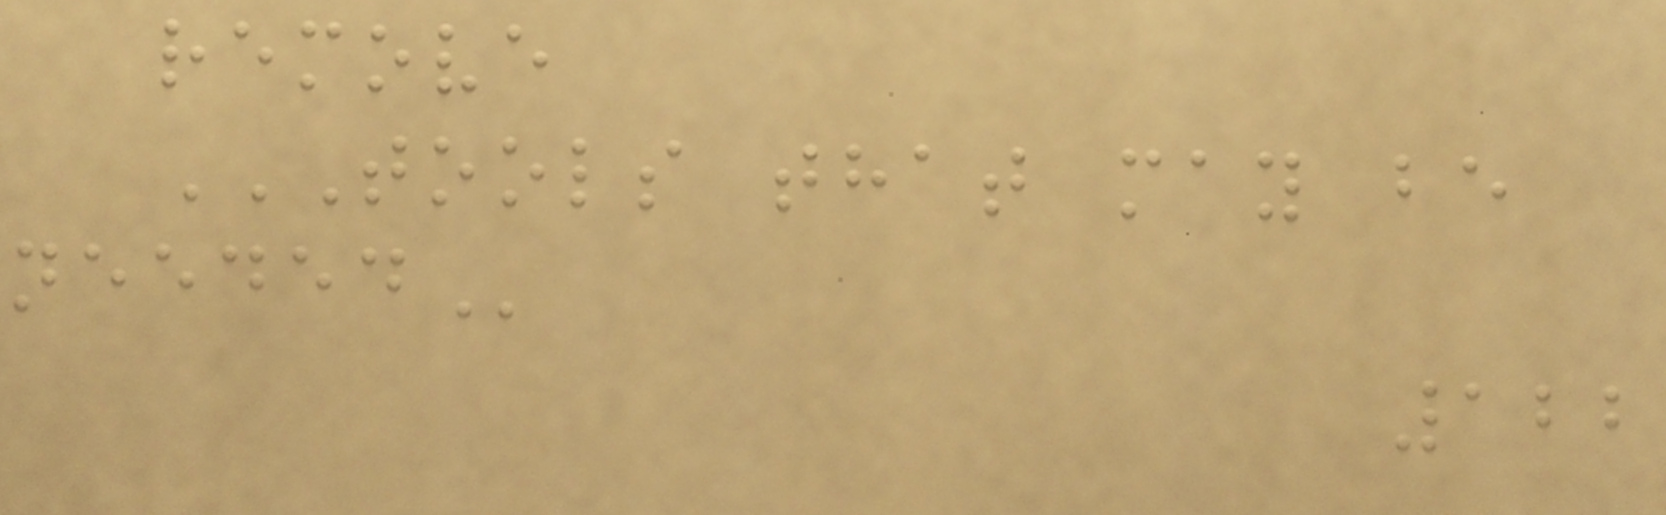remove
TOOLS THAT MAY BE
NEEDED
122
